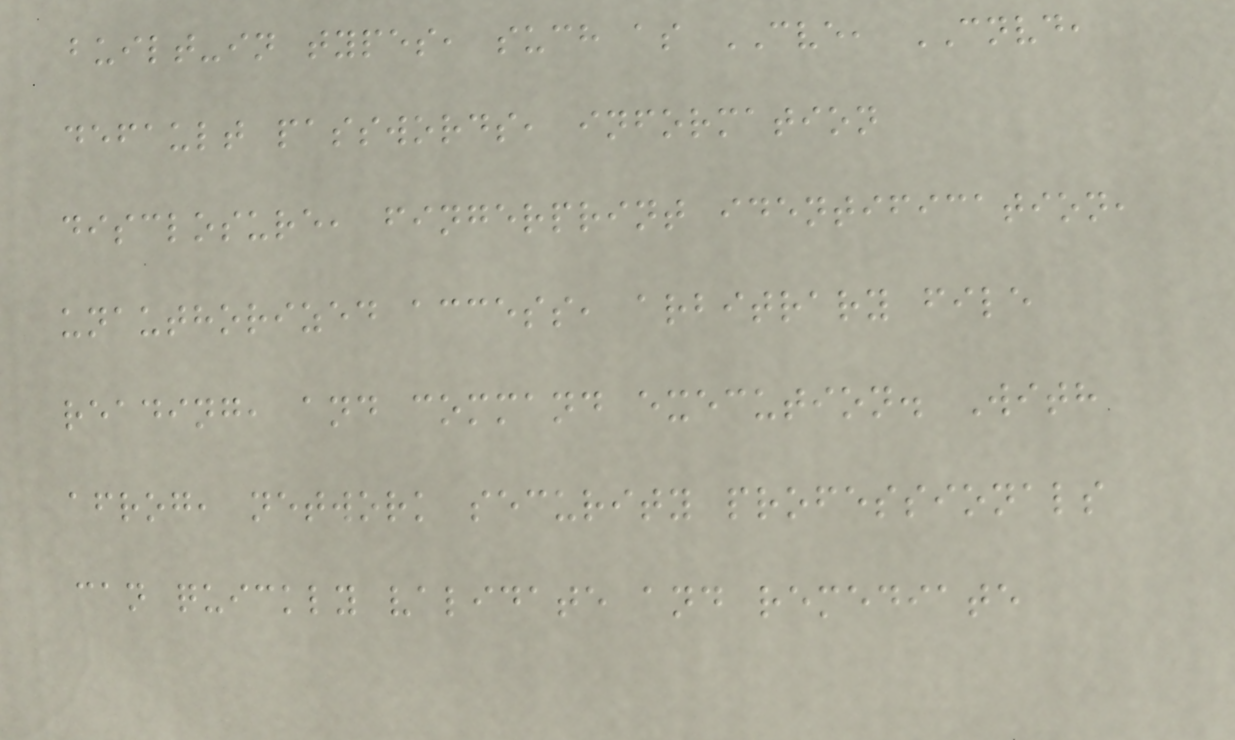built-in types, such as CVE, CNVD,
default passwords, information
disclosure, fingerprint identification,
unauthorized access, arbitrary file
reading, and command execution. With
afrog, network security professionals
can quickly validate and remediate
